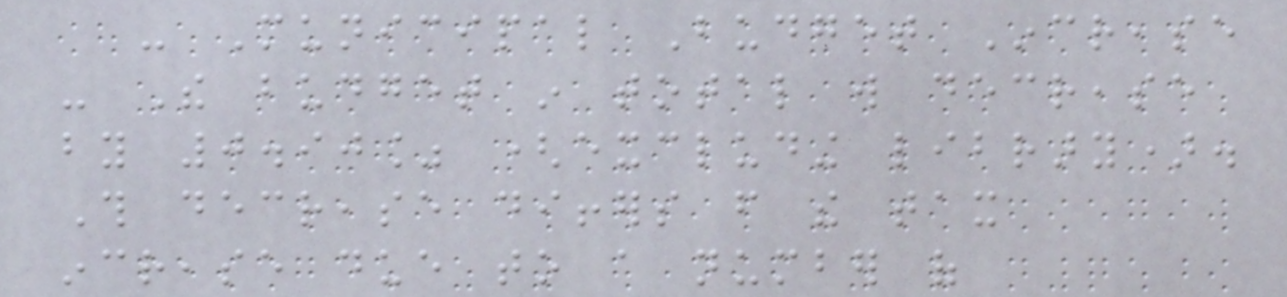- Municipal Budget Increase
- The budget in total will decrease
by 0.90% (excluding library).
This decrease differs from the tax
increase due to a number of
